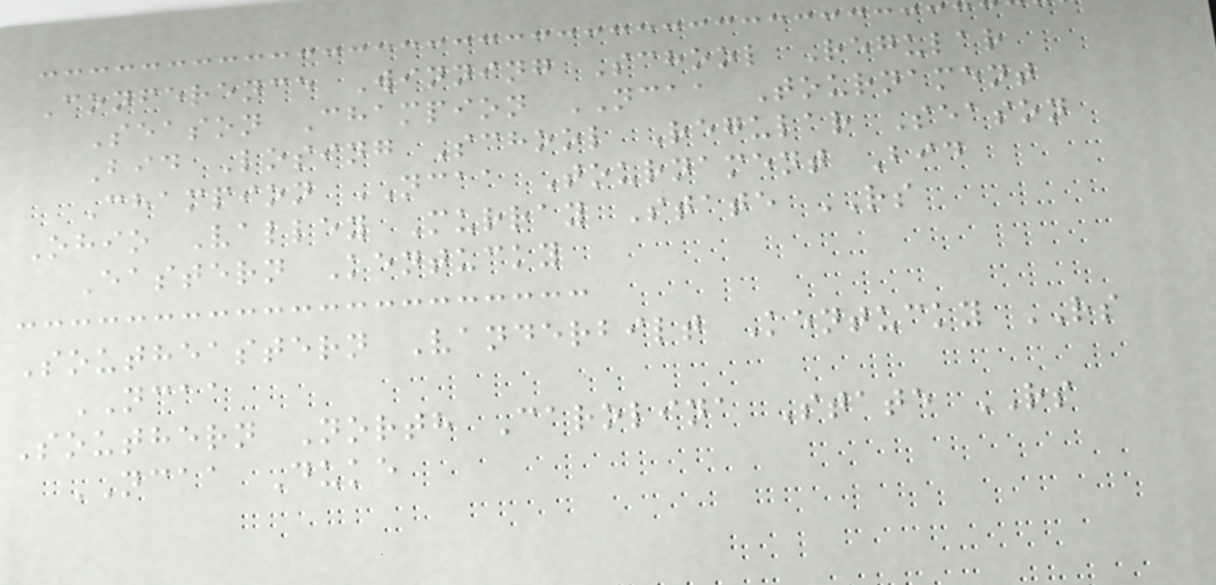Conference Winning School Regular
Season Champion NCAA Tournament
Bid Losing School Regular Season
Champion NCAA Tournament Bid
Ohio Valley Murray State RS
Eastern Kentucky
Southeastern Vanderbilt Kentucky RS
NCAA
Southern North Carolina State RS
NCAA Duke
